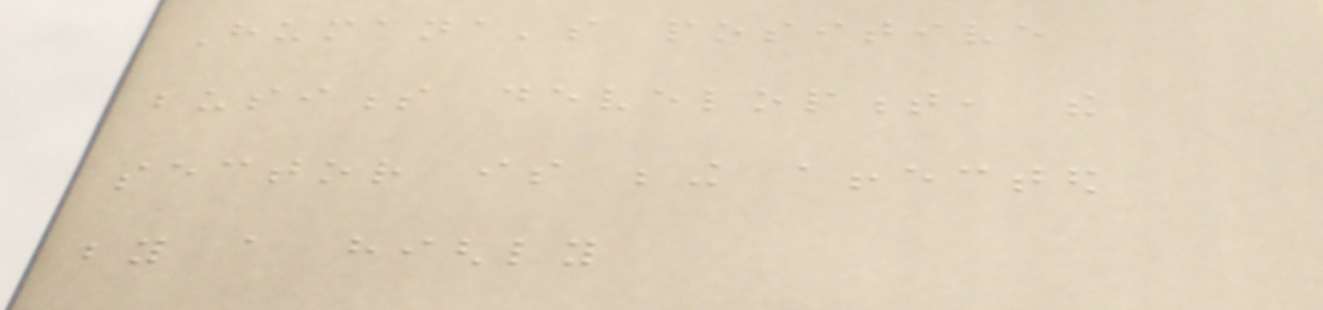Humana's positive
business development, the
sector is being affected
by a highly
